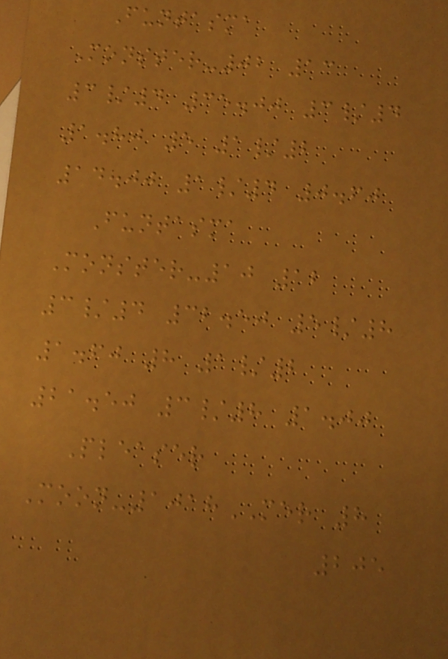Funtasma
Monster-02 13
3/4 35.00 3/4
1.80 5 1/2
14.00 1/4 0.60
Funtasma
Monster-10 12
3/4 32.50 5/8
1.60 8 1/2
21.50 3/8 1.00
Pleaser
Moon-1018MER 8
205
